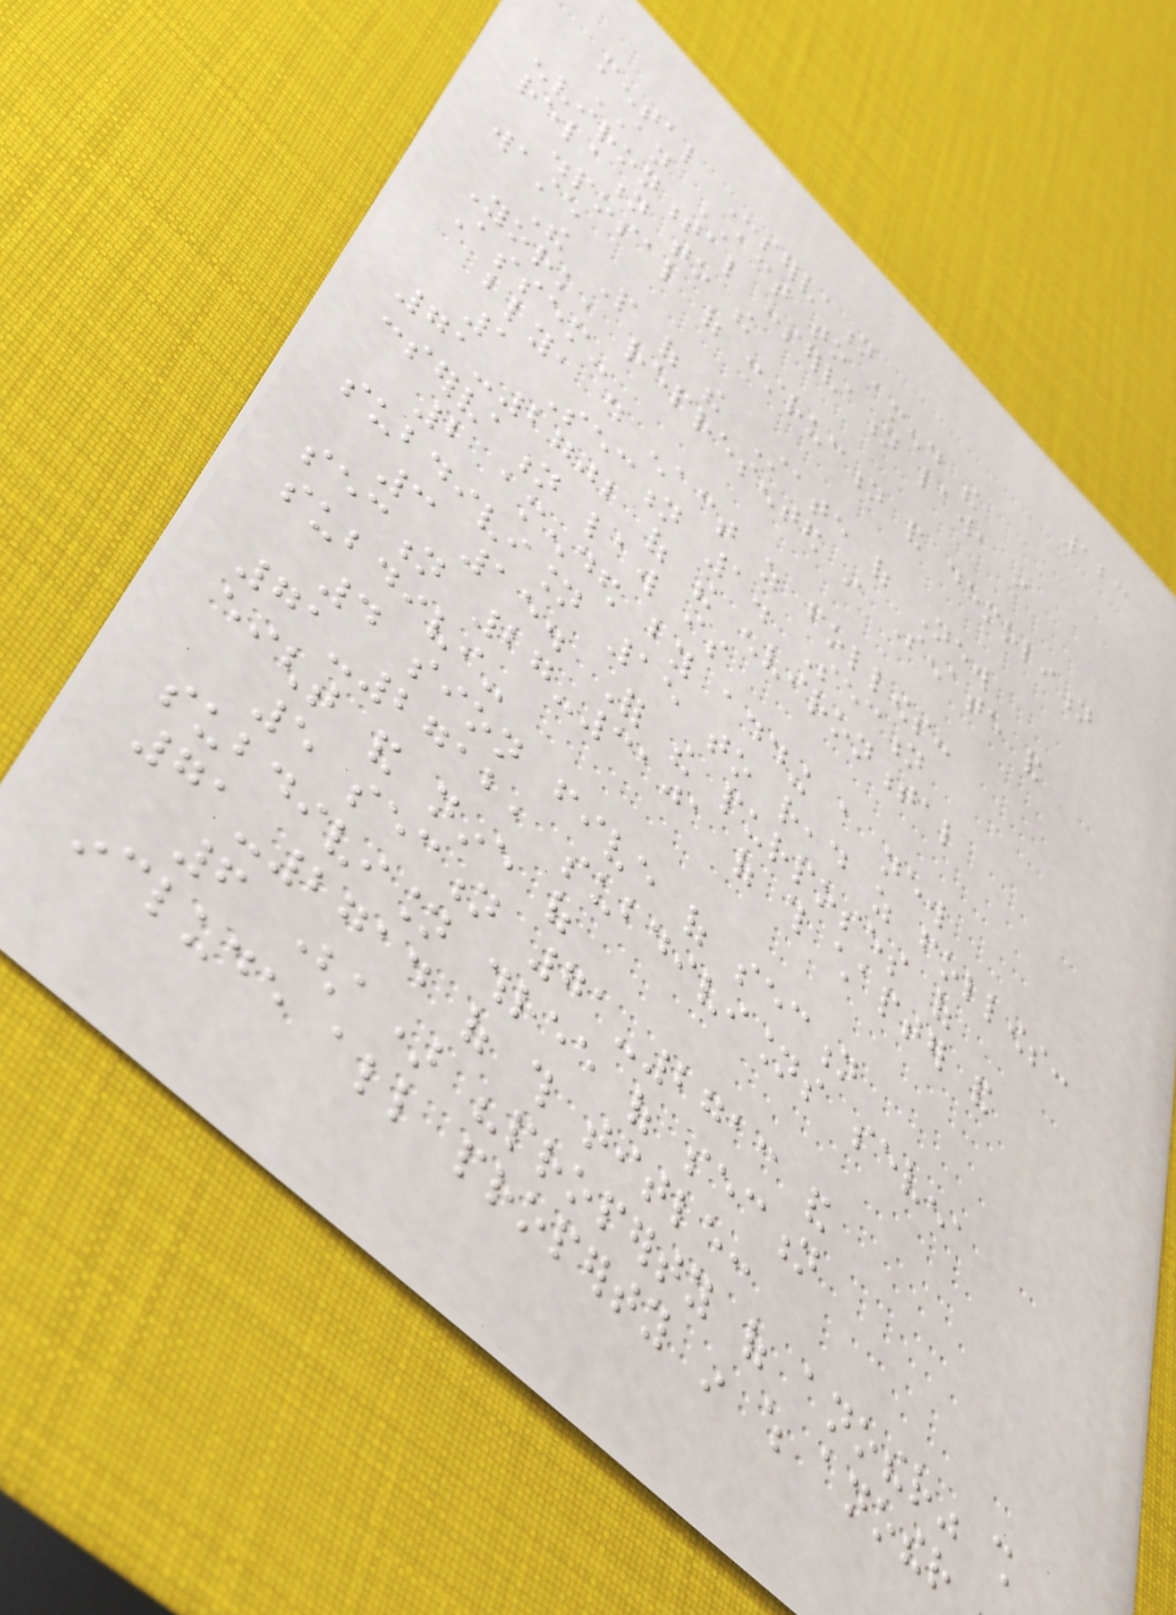123
mental Conservation
AN ACT to amend the
environmental conservation law, in
relation to the
disposal of construction and demolition
waste
The People of the State of New
York, represented in Senate and
Assem-
bly, do enact as follows:
1 Section 1. Section
71-2702 of the environmental
conservation law is
2 amended by adding a new
subdivision 15 to read as follows:
3 15. For the purposes of
section 27-3101 of this chapter and
subdivi-
4 sion five of section
71-2712, subdivisions seven,
eight and nine of
5 section 71-2713 and
subdivision three of section
71-2714 of this title:
6 (a) "property of another" shall
include all property in which another
